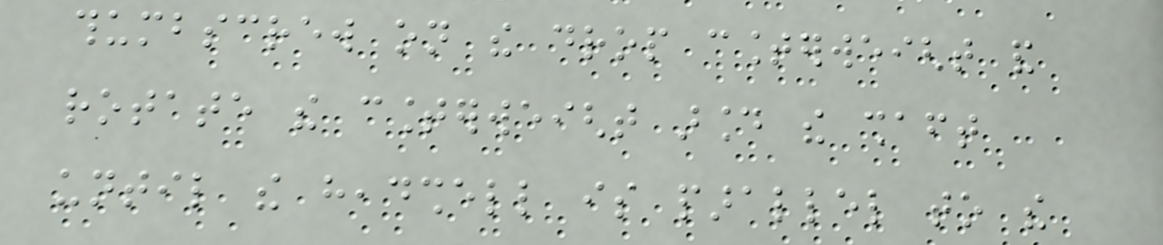thumbscrew on the drop counterweight and
rotate the counterweight around the shaft
until the headshell is parallel to the
